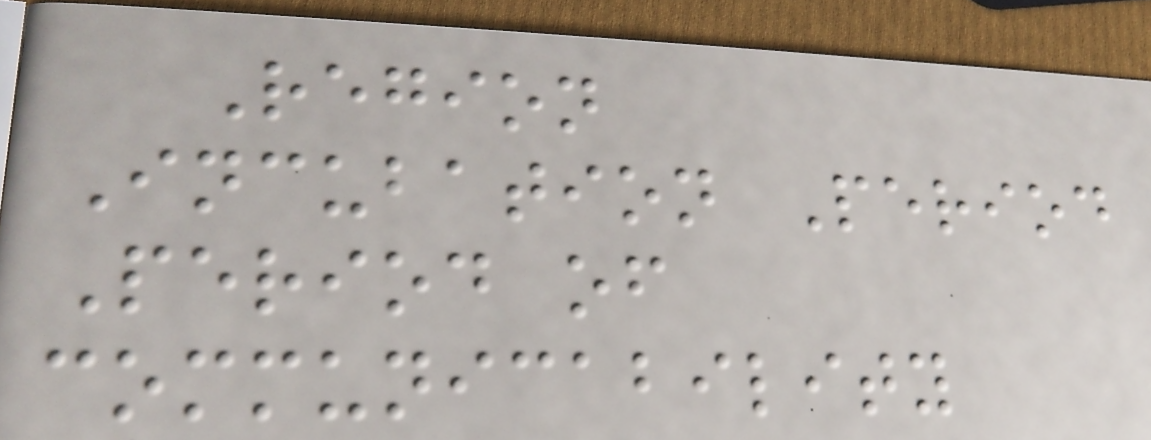Region
Incubation Period
Period of
communicability
